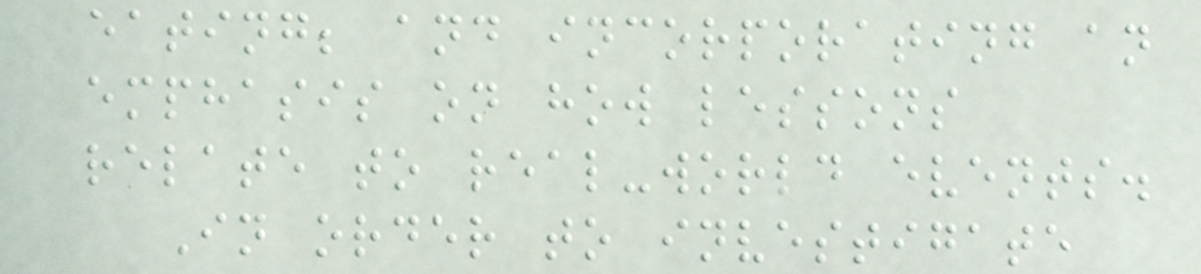eating; and incorporating an
emphasis on how lessons
relate to real-world events.
In order to investigate
